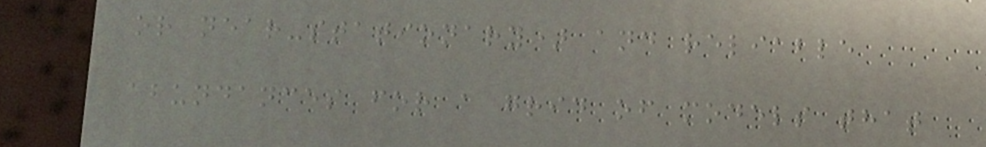or near-stationary) and reliable
abundances for a grid of models that
